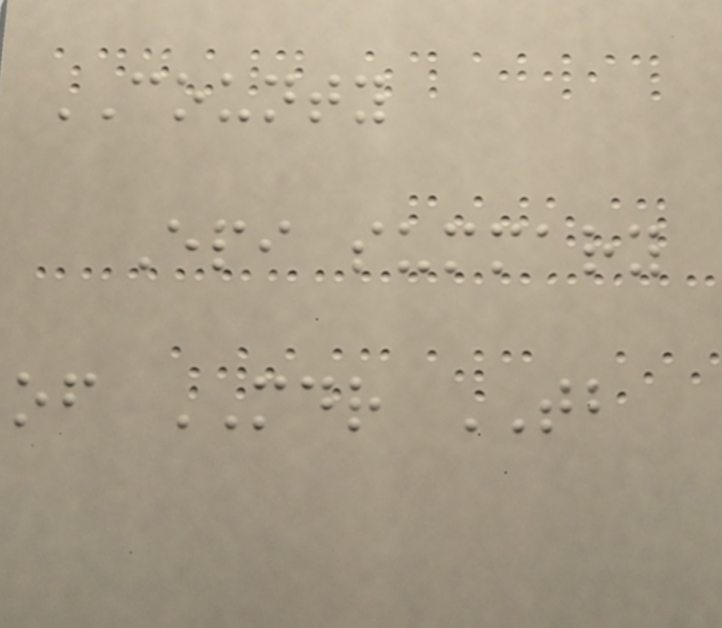COUNTY
Epi summary
of MDR TB
